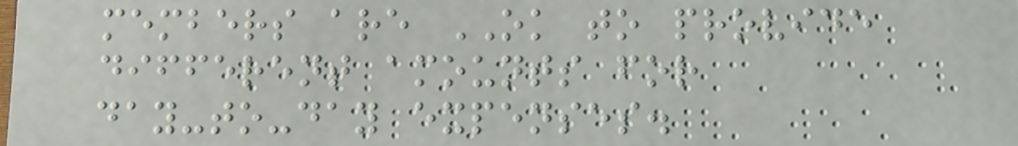members are OK to provide
different amounts for
day-to-day expenses.
